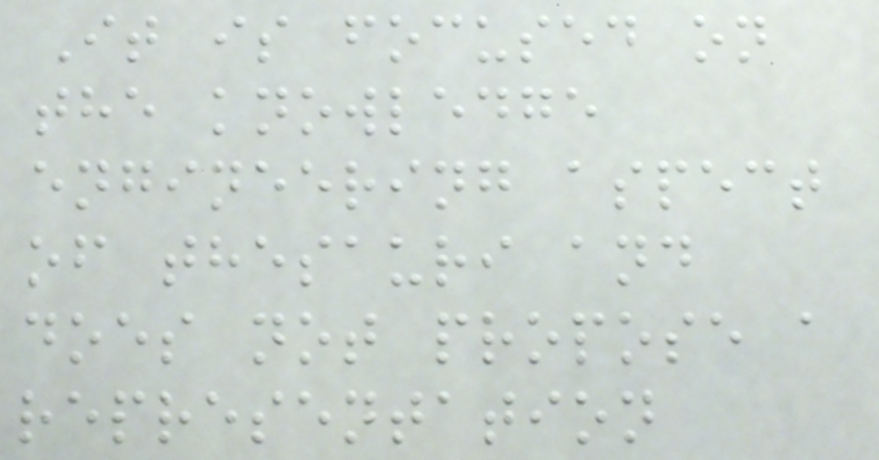It is focused on
the knowledge
engineering aspect
of thesauri and
does not propose a
representation
